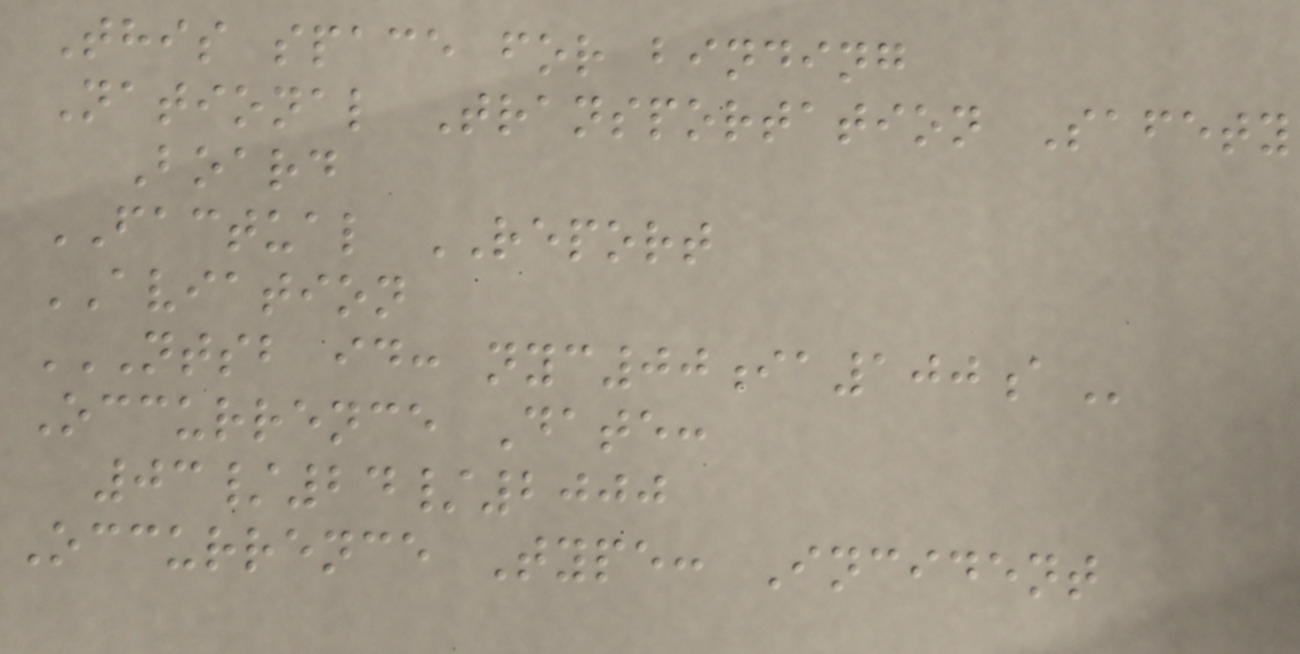This space for binding
National Transportation Safety
Board
FACTUAL REPORT
AVIATION
NTSB ID: NYC00IA100A
Occurrence Date:
03/24/2000
Occurrence Type: Incident
